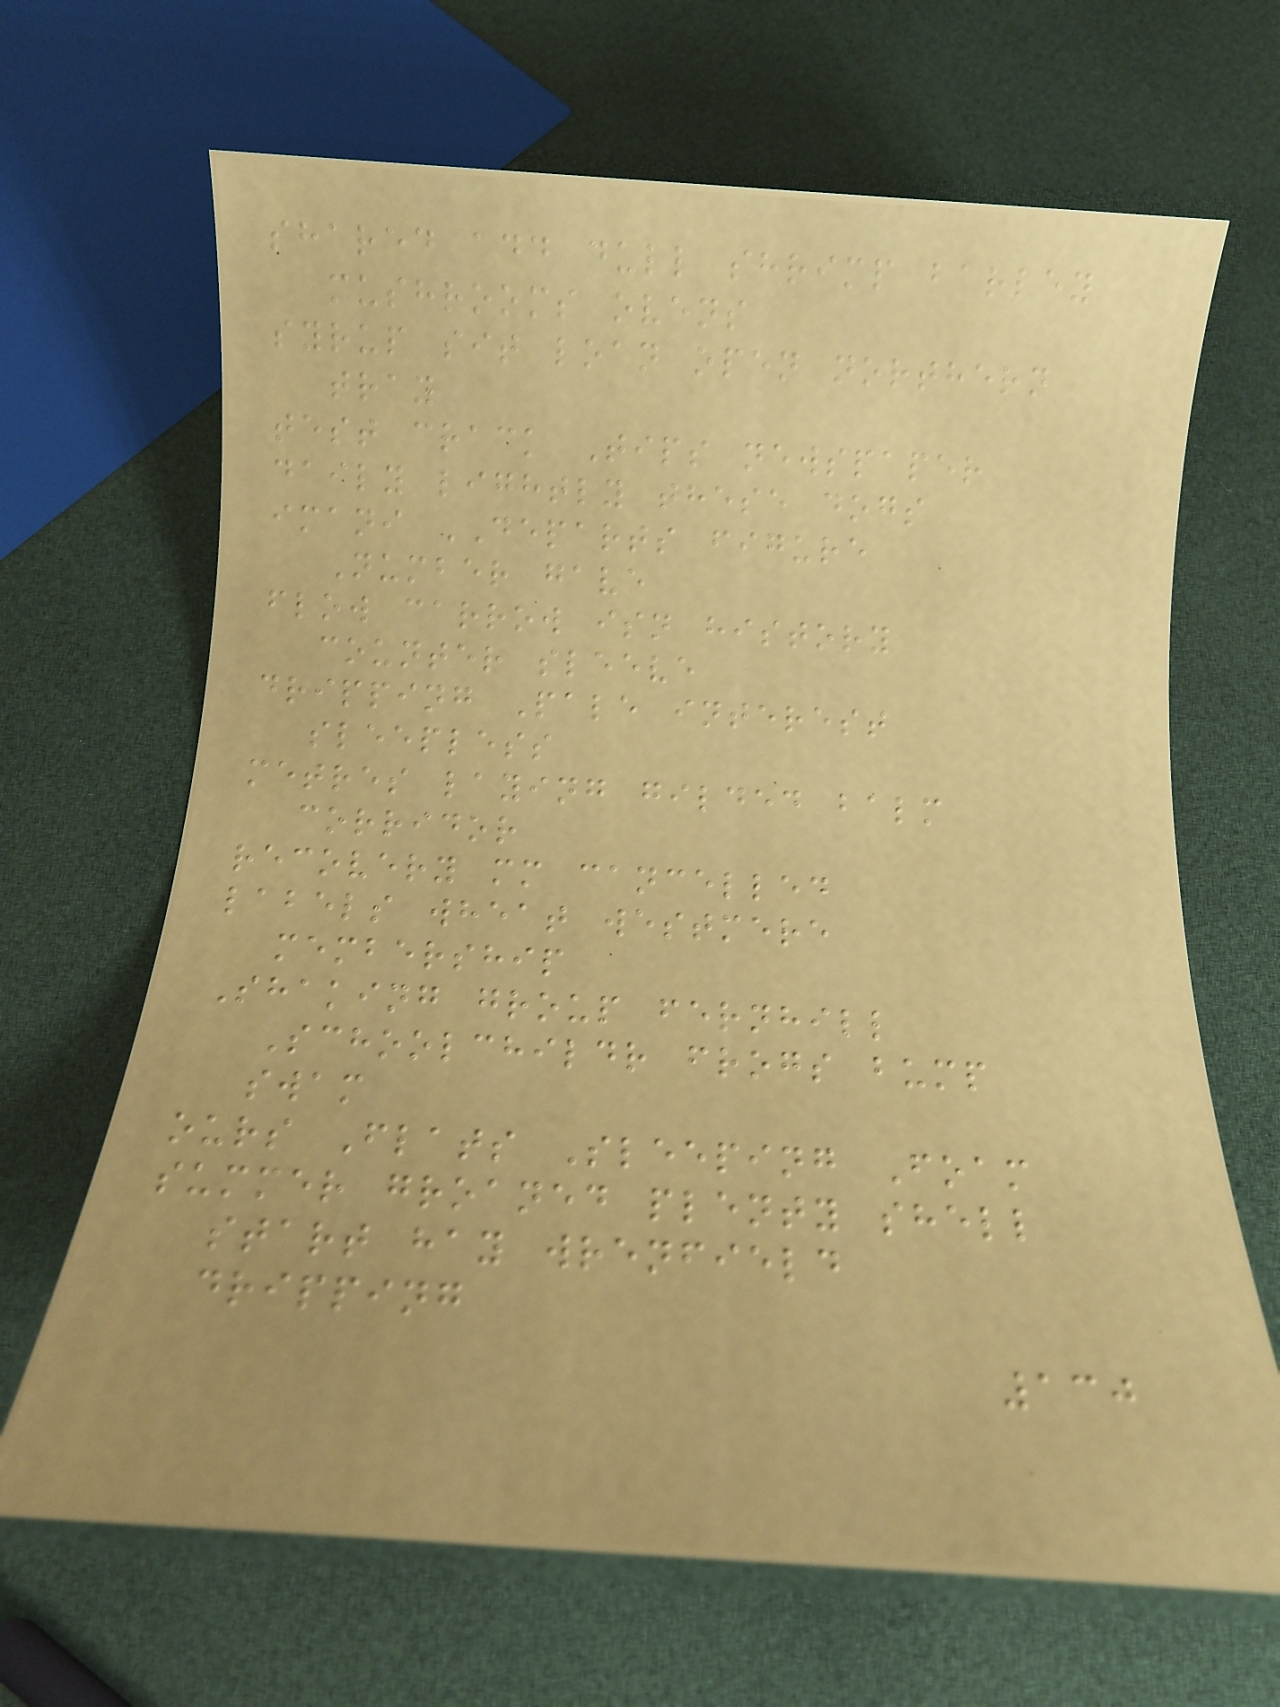shared add dull shrimp barley
mushrooms ovens
syrup sit loan open northern
tray
test crack Tips newspaper
daily lightly these dogs
imani DEPARTS figure
Number gave
flow carrow isn history
counter sleeve
dripping Pale interest
sleepless
metres laying gilded balm
corridor
recovery mm cancelled
labels wheat westmere
membership
Shaking group fernhill
Schoolchildr frogs bump
swam
ours Flats Sleeping Foam
summer groaned plenty shell
start hay wrenfield
dripping
130
